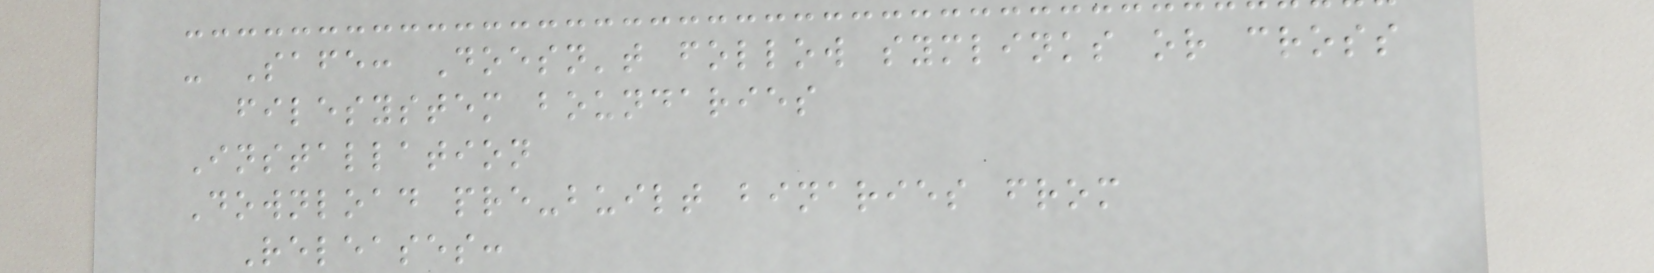- Safe: Doesn't follow symlinks or cross
filesystem boundaries
Installation
Download pre-built binaries from
Releases:
